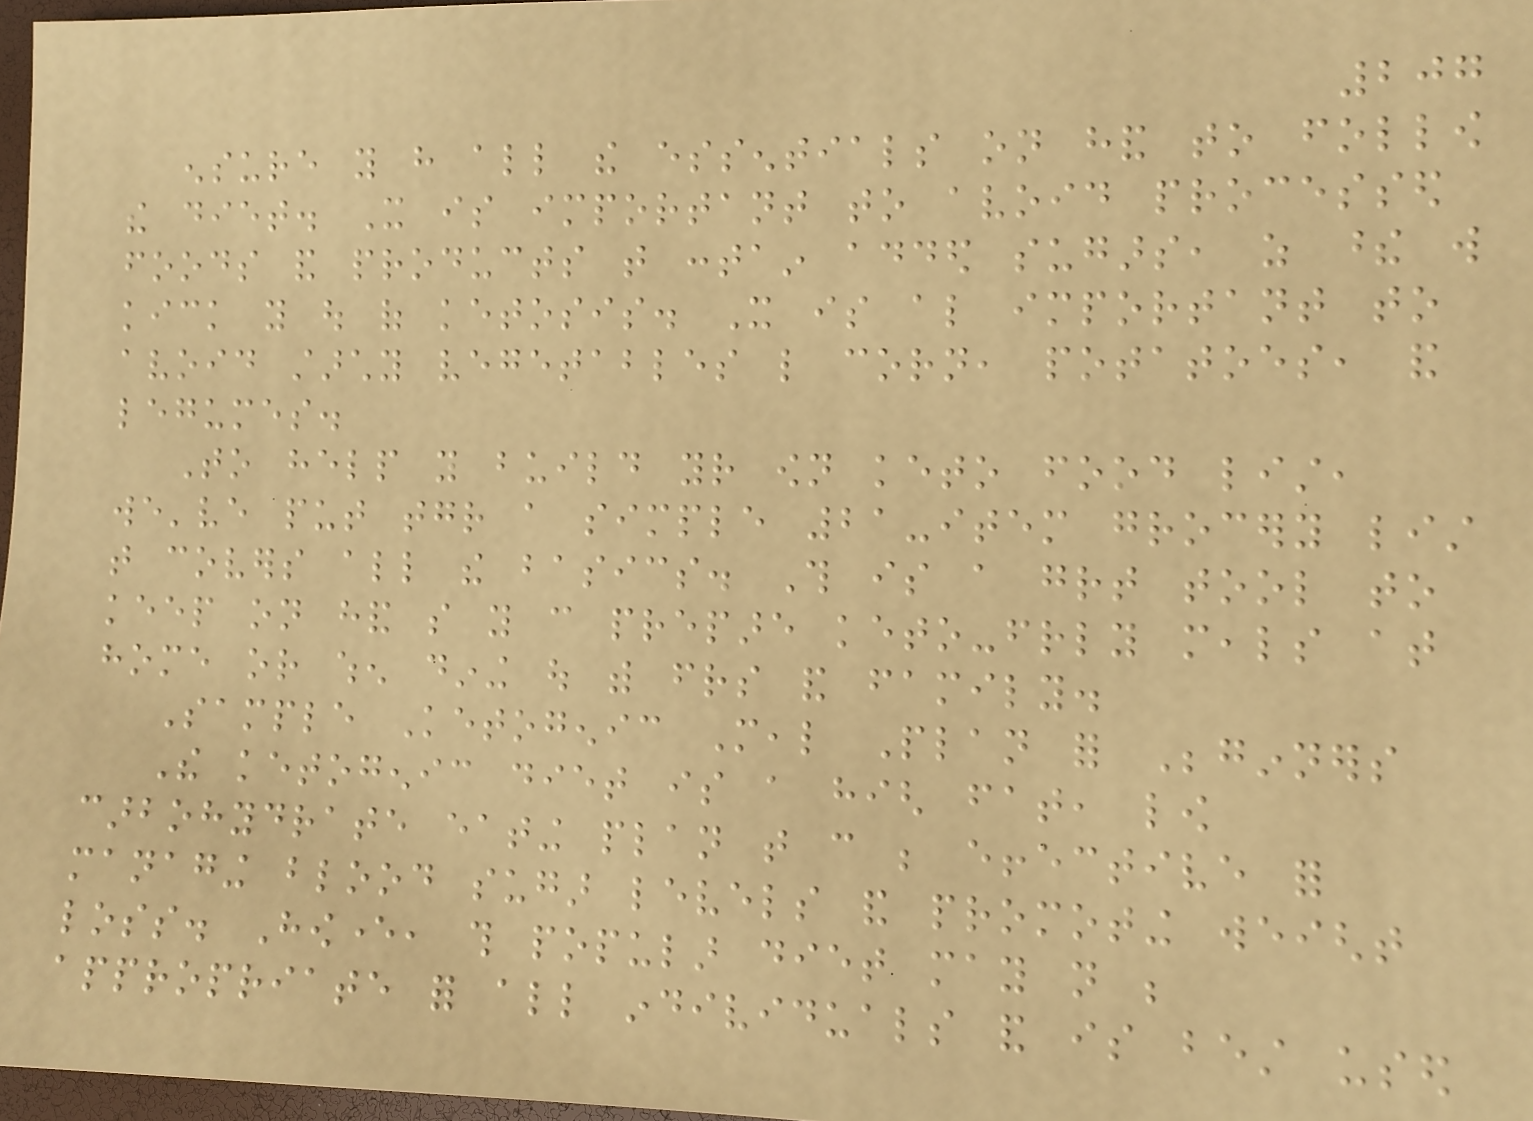207
ensure you have all the essentials on hand to follow
the diet. It is important to avoid processed
foods and products that contain added sugars, as these will
kick you out of ketosis. It is also important to
avoid starchy vegetables like corn, potatoes, and
legumes.
To help you build your own keto food list,
we've put together a simple 21-item grocery list
that covers all the basics. This is a great tool to
keep on hand so you can prepare keto-friendly meals at
home or when dining out with friends and family.
Sample Ketogenic Meal Plan for Beginners
The ketogenic diet is a high fat, low
carbohydrate eating plan that can be effective for
managing blood sugar levels and promoting weight
loss. However, this popular diet may not be
appropriate for all individuals and is best used
